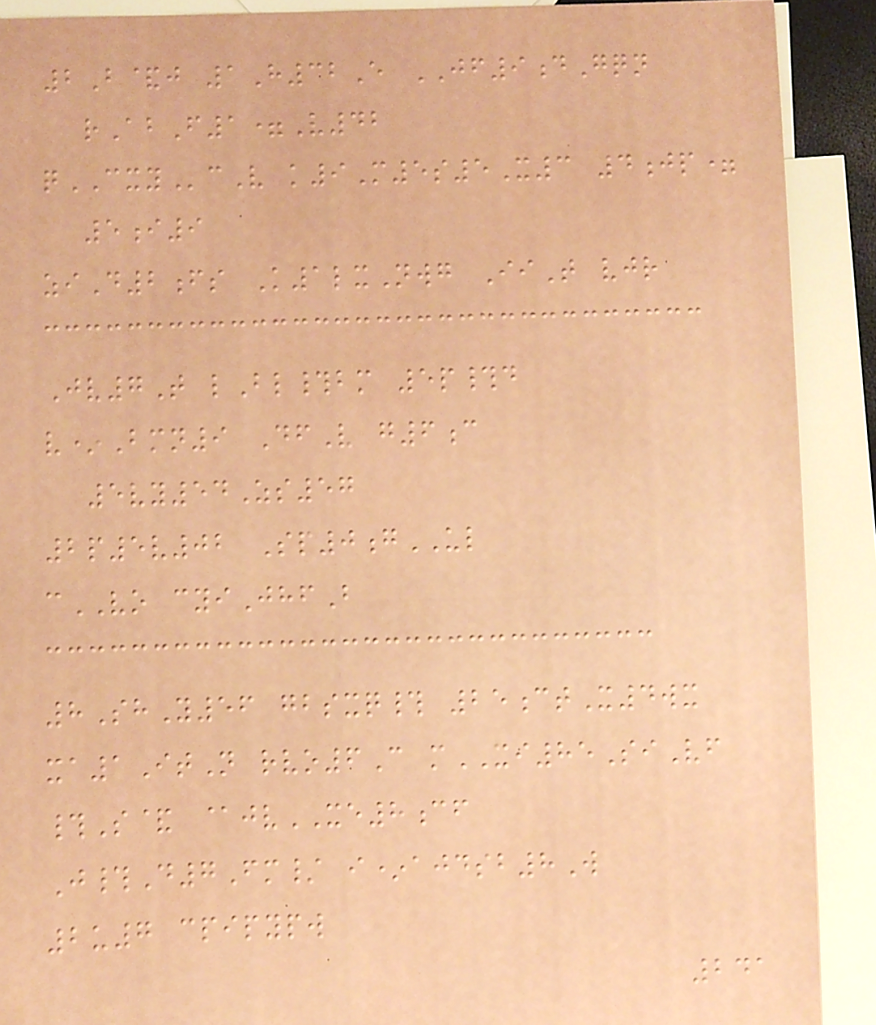2B&j 1H32E JF9dGqn
rAbF1=V42
qCXYcV k9M5s5X3 4jp=
5i9
ziD2fs K1lxNwg IiT vjr
Jv7T lBl#bm 5p#d
v*Bmn9 DfV g6c
5vy54Zs57
2p5v02 Sp0gUL
cVO cyiJhfB
8ShY56 gbsxq# 25ctX4wx
xa1ItN rvo6C mXI85SiVf
#S& @jvXE8cf
J#D7Fm/ i*ajdsb8W
2u7 cpipypw
241
